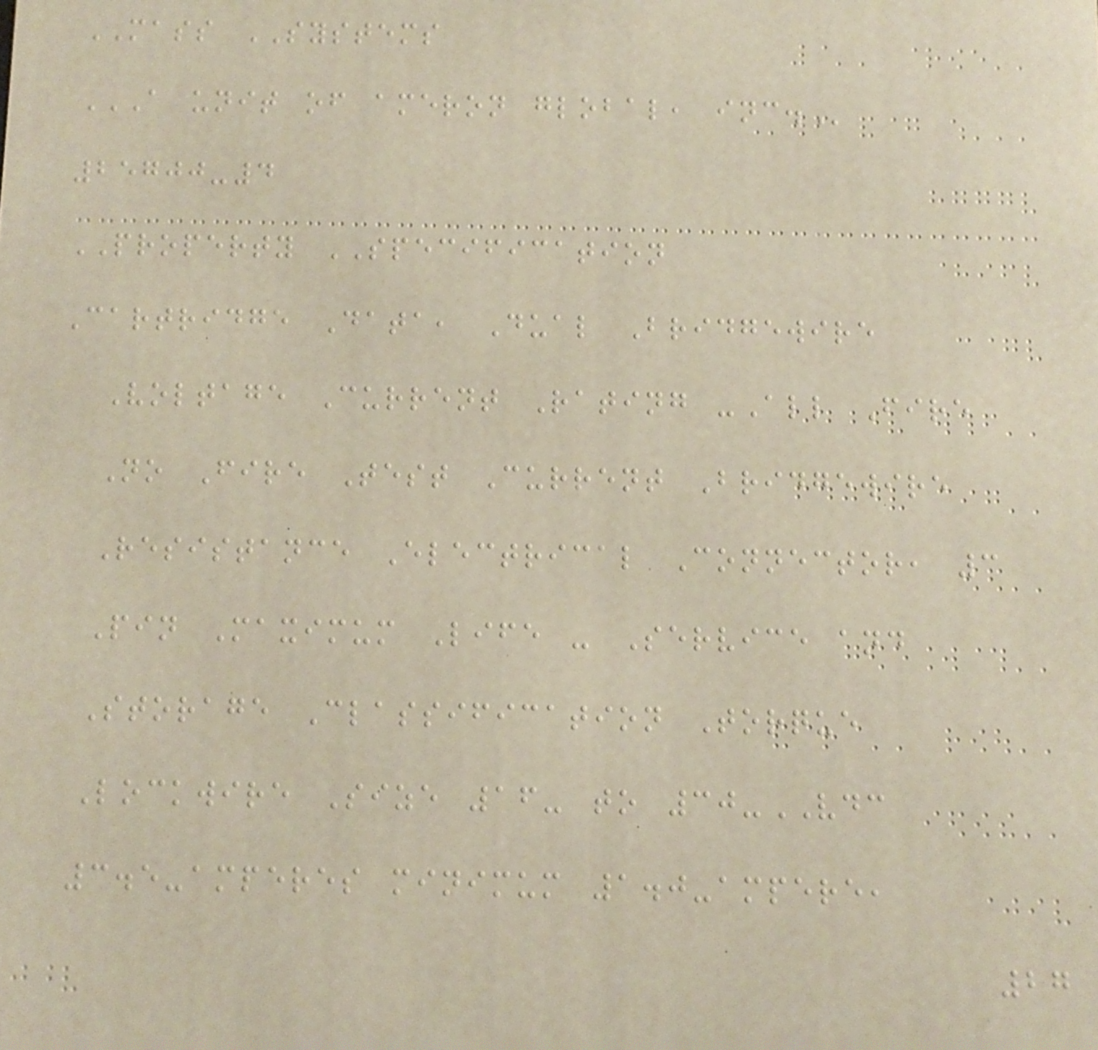MASS SYSTEMS
A UNIT OF AMERON GLOBAL, INC.
25700-4
PROPERTY SPECIFICATION
Cartridge Data, Dual Bridgewire
Voltage Current Rating -All Fire
No Fire Test Current Bridgewire
Resistance Electrical Connector, 3
Pin Maximum Life - Service and
Storage Classification Torque
Lockwire Size 16- to 30-VDC
3.5-amperes minimum 1.0-ampere,
27
